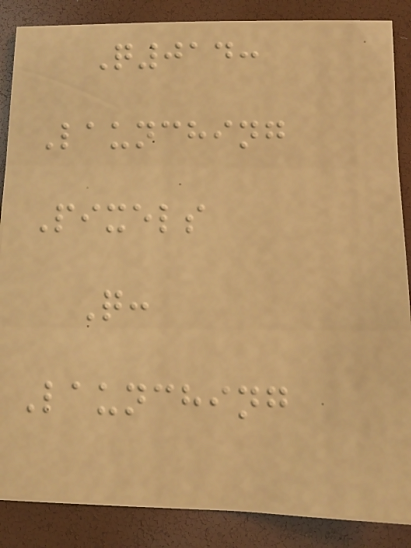Q014:
Launching
Pixels
Q:
Launching
